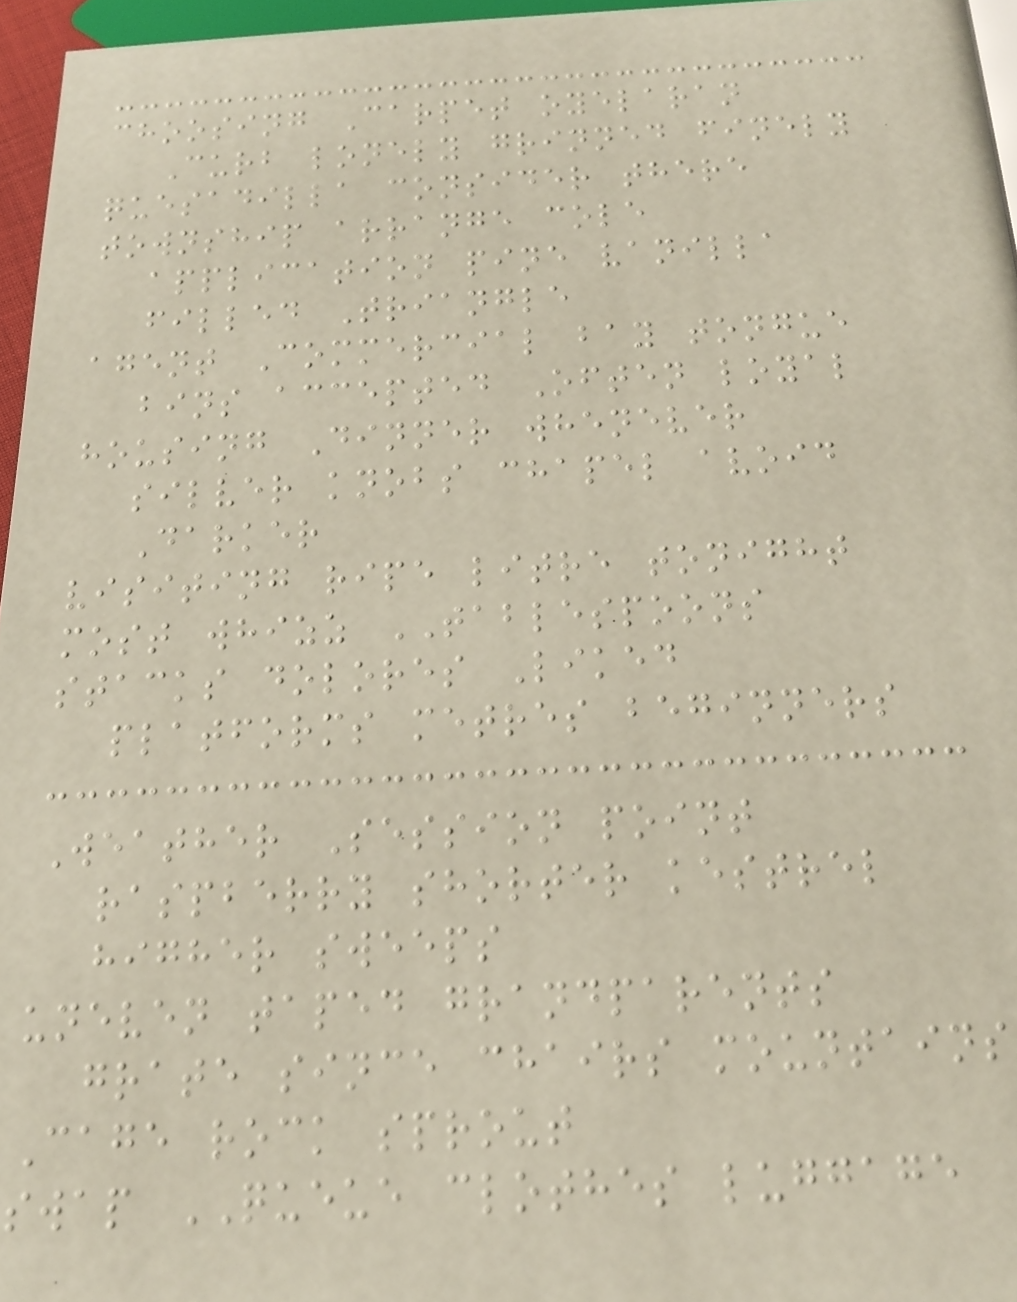choosing Carpet oyelaran
Curb lonely grinned finely
quesadilla consider there
township arrange cole
application pine vanilla
filled Triangle
agent Commercial bay tongue
bins accepted Often loyal
housing Dinner whenever
silver knobs chapel avoid
Darker
visiting ripe litre tonight
most whizz TABLESPOONS
stacks dolores Liked
platforms metres beginners
Weather Session point
raspberry shorter kestrel
higher sweeps
uneven taped grandparents
grate since chairs mountains
Cage rock sprout
swap QUEUE clothes luggage
